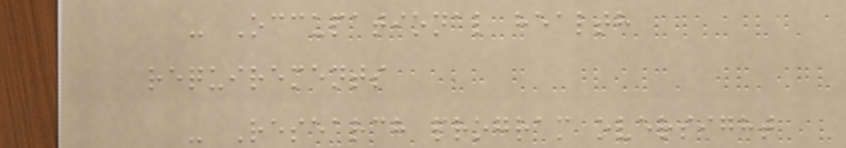- Occupational health
requirements
- Research program oversight
